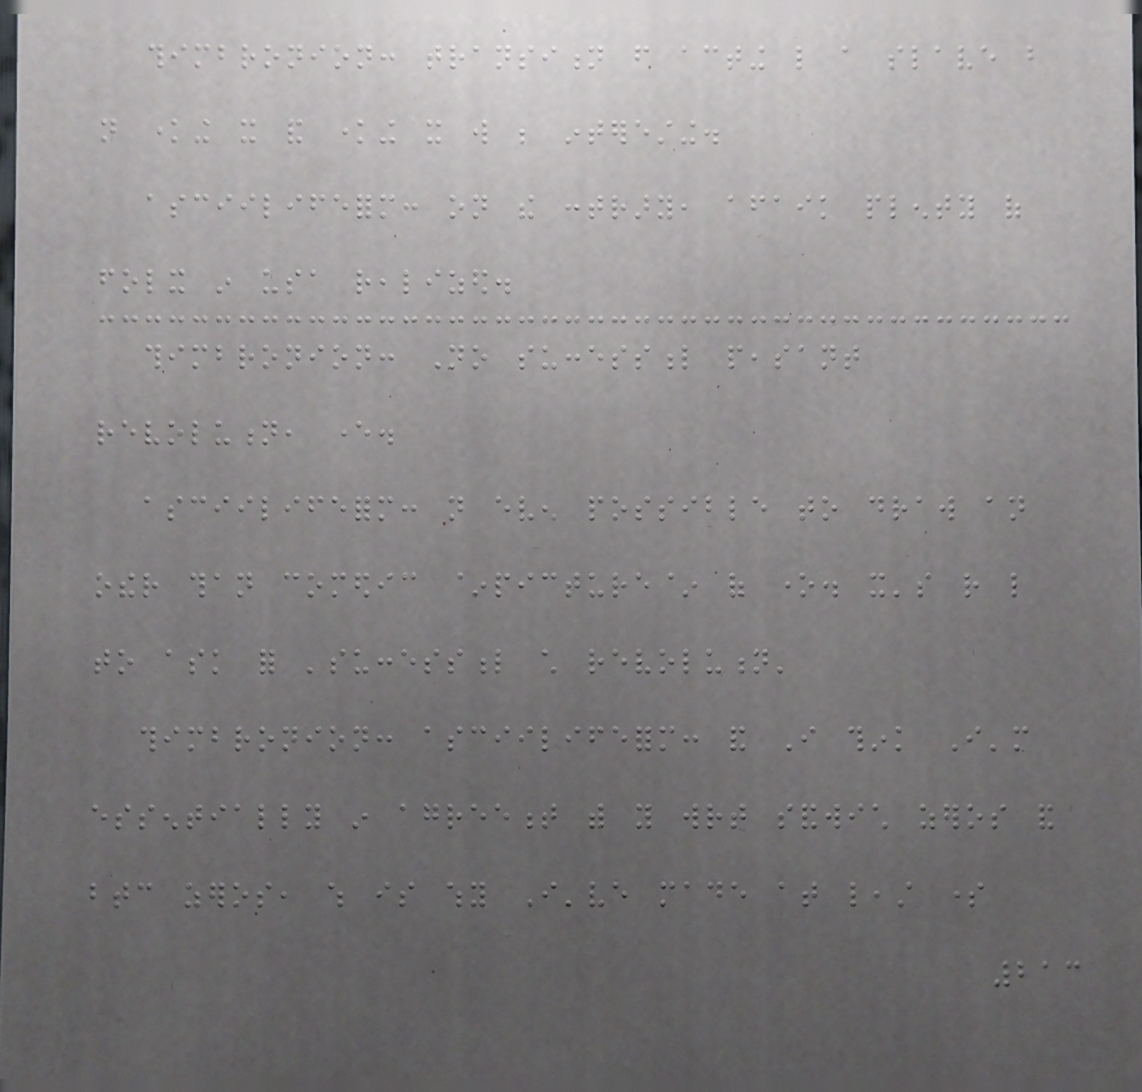thimbronion: transition from acting like a slave but
not knowing it and knowing it will be interesting.
asciilifeform: on the contrary, afaik plenty of
folx in usa realized.
thimbronion: No successful peasant
revolution, ever.
asciilifeform: not even possible to draw an
other than comedic ~picture~ of one. it's rather like
to ask for 'successful child revolution'
thimbronion: asciilifeform: and I think I'm
essentially in agreement with you wrt sandwich zeros and
btc zeros, which is why I've made at least some
213
